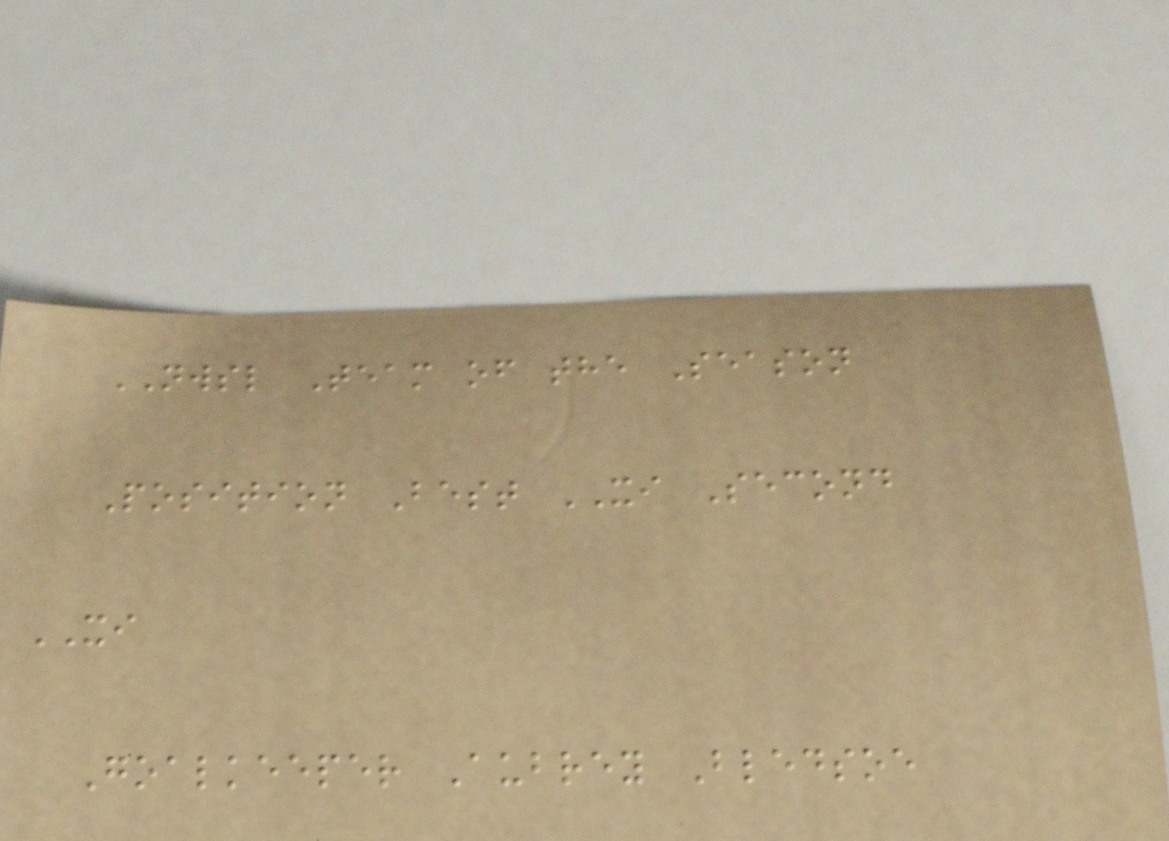NWSL Team of the Season
Position Best XI Second
XI
Goalkeeper Aubrey Bledsoe
